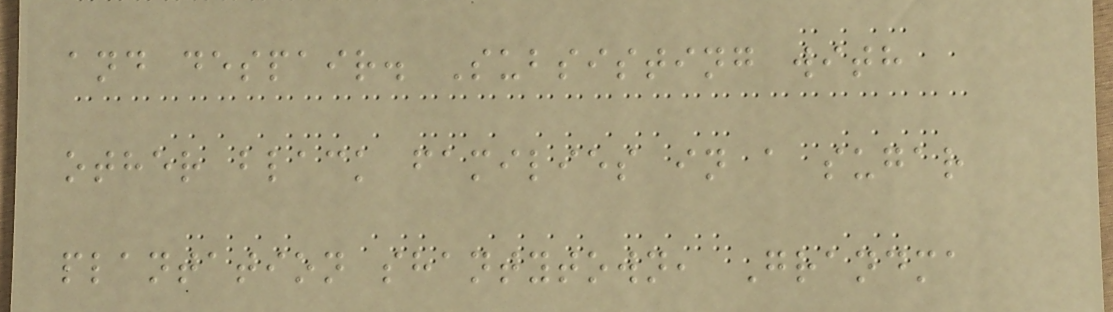and despair. Subsisting with
other black families in a sugar
plantation shantytown, Grandma
